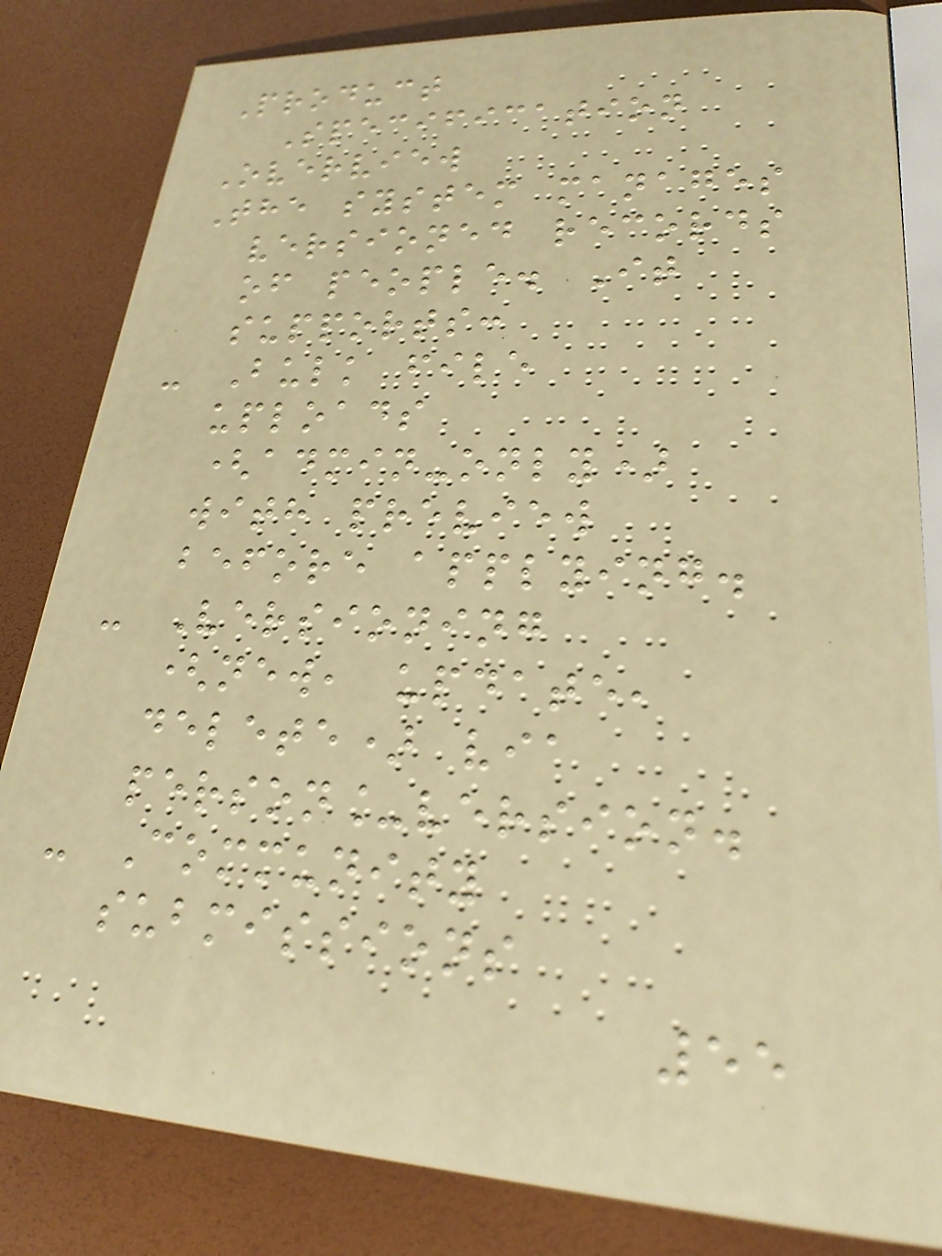Product
Specification
Overview
The system manages
versioned records
of people. It
supports:
- Bulk file
uploads
(admin-only)
with preview
before applying.
- Versioning
(new, update,
delete) via
person_version.
- Community
submissions
55
